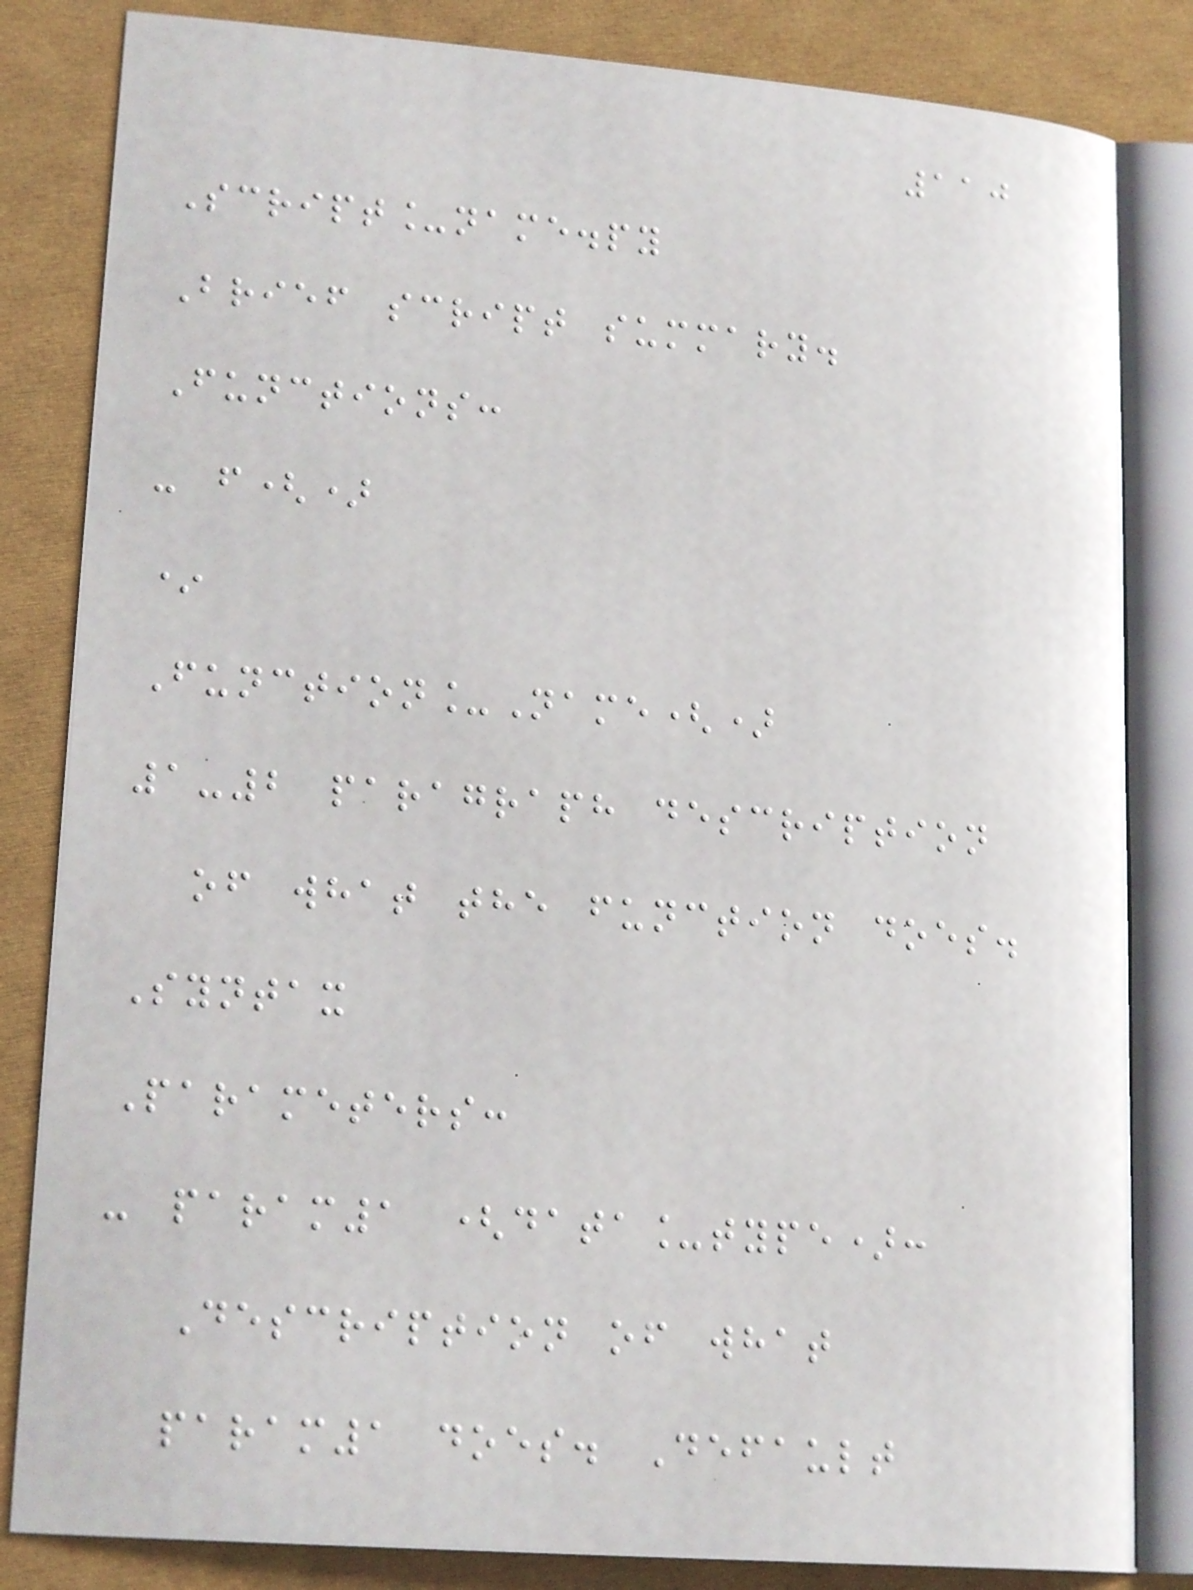110
Script_name.py
Brief script summary.
Functions:
- f()
*
Function_Name()
1-2 paragraph description
of what the function does.
Syntax
Parameters:
- param1 (data_type):
Description of what
param1 does. Default
